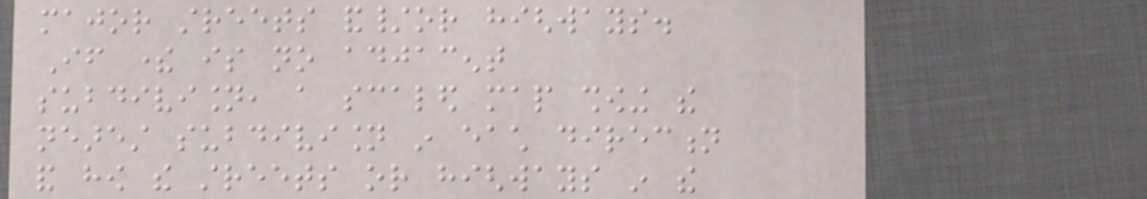major streets and/or highways.
If there is no adjacent
subdivision, a scaled map showing the
nearest subdivision in each direction
and how the streets or highways in the
